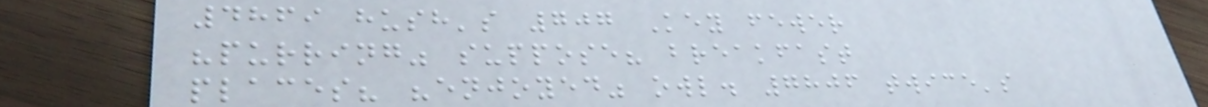4869 hush's 707 Key fewer
"purring" suppose? breakfast
places? "enjoyed" owl. 7806 twice's
